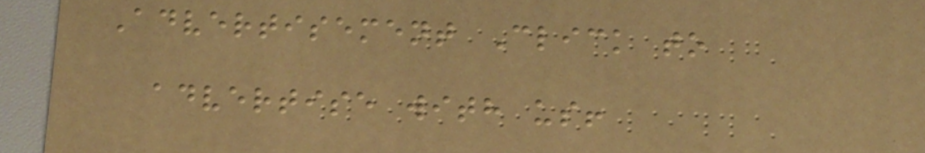Advertisement Click to
advertise with us!
